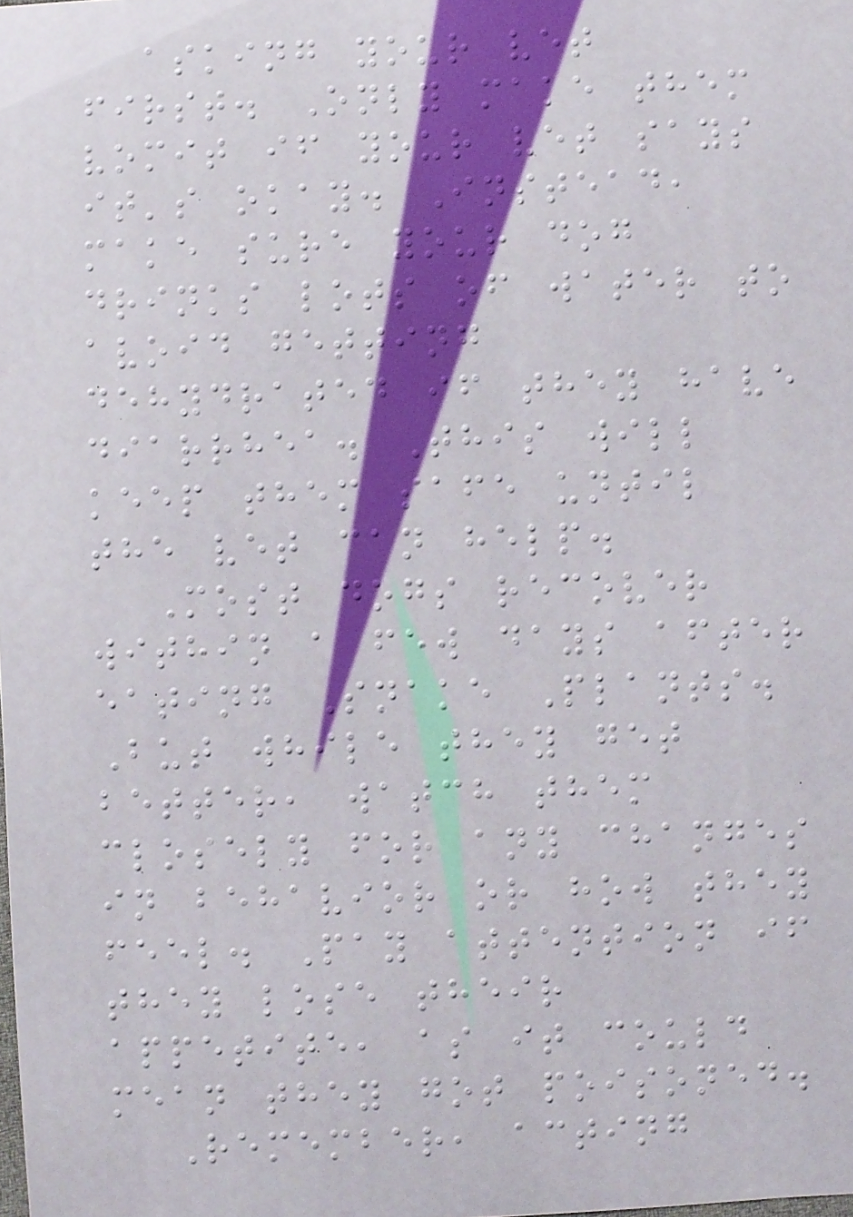asking your vet
first. Only make them
vomit if your vet says
it's okay. Instead,
make sure your dog
drinks lots of water to
avoid getting
dehydrated if they have
diarrhea. This will
keep them safe until
the vet can help.
Most dogs recover
within a few days after
eating Snake Plants.
But while they get
better, watch them
closely for any changes
in behavior or how they
feel. Pay attention if
they lose their
appetite, as it could
mean they got poisoned.
Remember, acting
